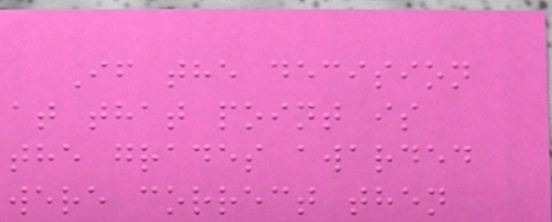If the decision
at that point is
the grades awarded
were correct then
